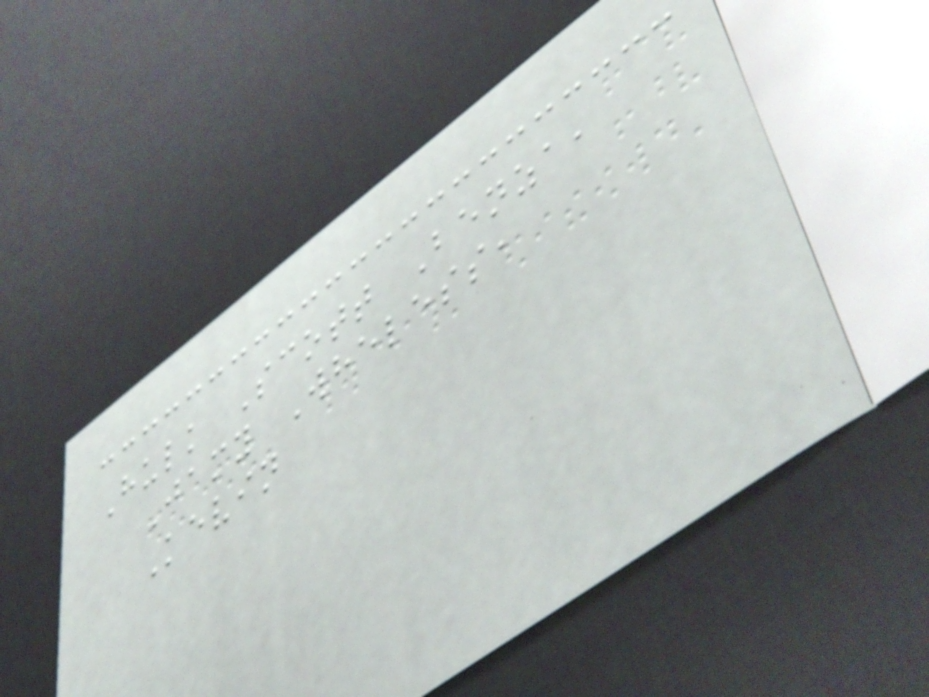Hulk Scott Benza,
Jamy Wheless,
Kevin
